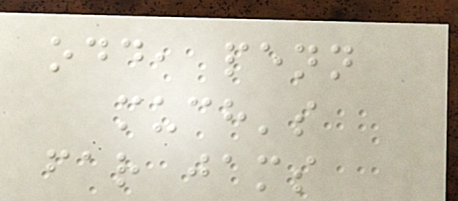odd, penn
much's
far jams
